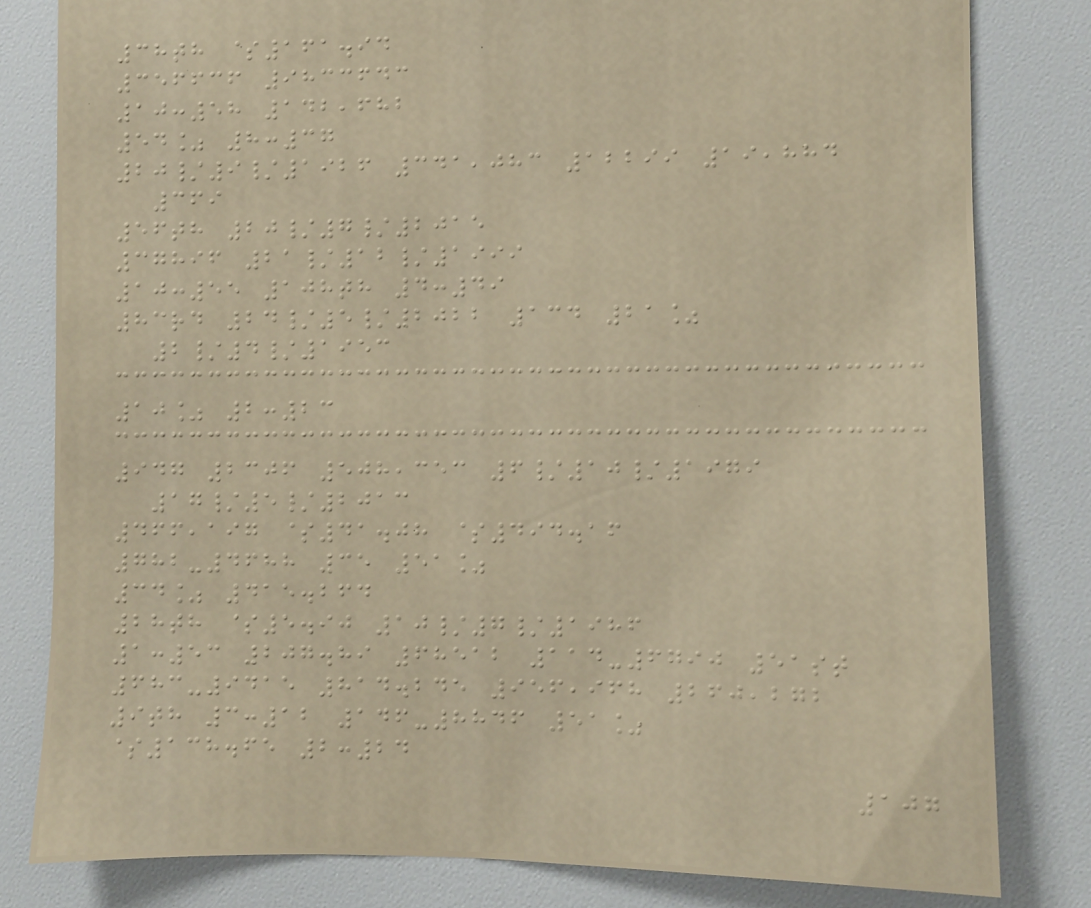38th $161.94
356636 9833643
10:58 142,682
54% 8:37
20/9/1926 341,083 12299 19,884
369
56th 20/7/2015
37896 21/12/1999
10:55 108th 4:49
83rd 24/5/2022 134 21%
2/4/1953
10% 2:23
947 2306 508,353 6/10/1979
17/5/2013
466,197 $41.08 $494.16
782-4688 35 51%
34% 415.264
28th $5.90 10/7/1986
1:53 207.89 68512 114-6790 51st
683-9415 814.245 956,968 260,272
9th 3:12 146-8846 51%
$138.65 2:24
107
